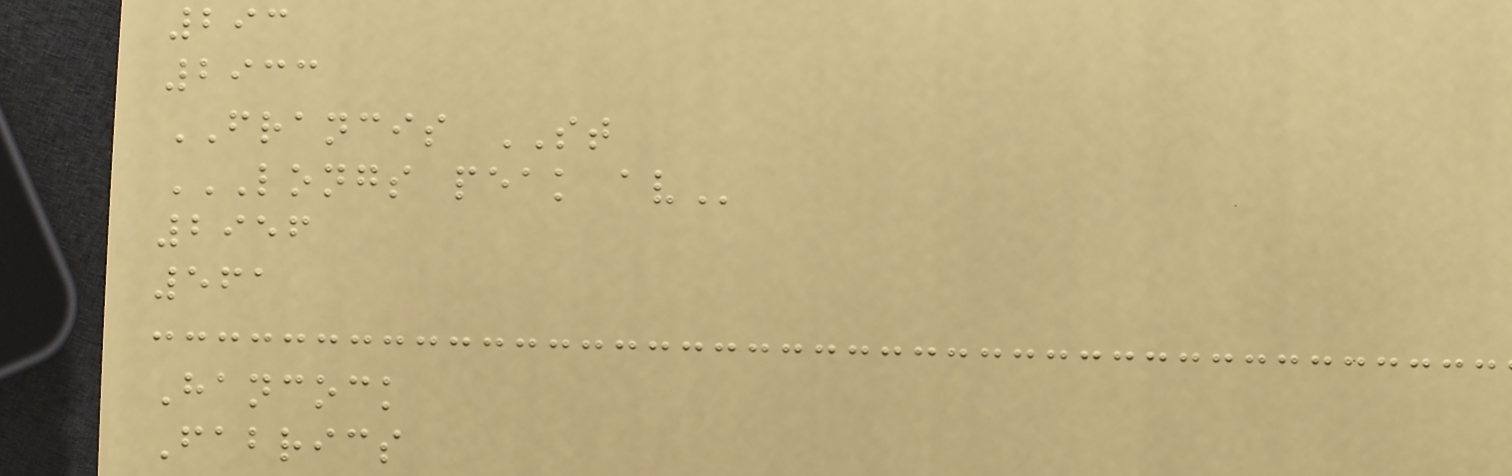293
2933
FRANCIS ST
LONGS PEAK AV
2956
561
Hancock
Fabrics
